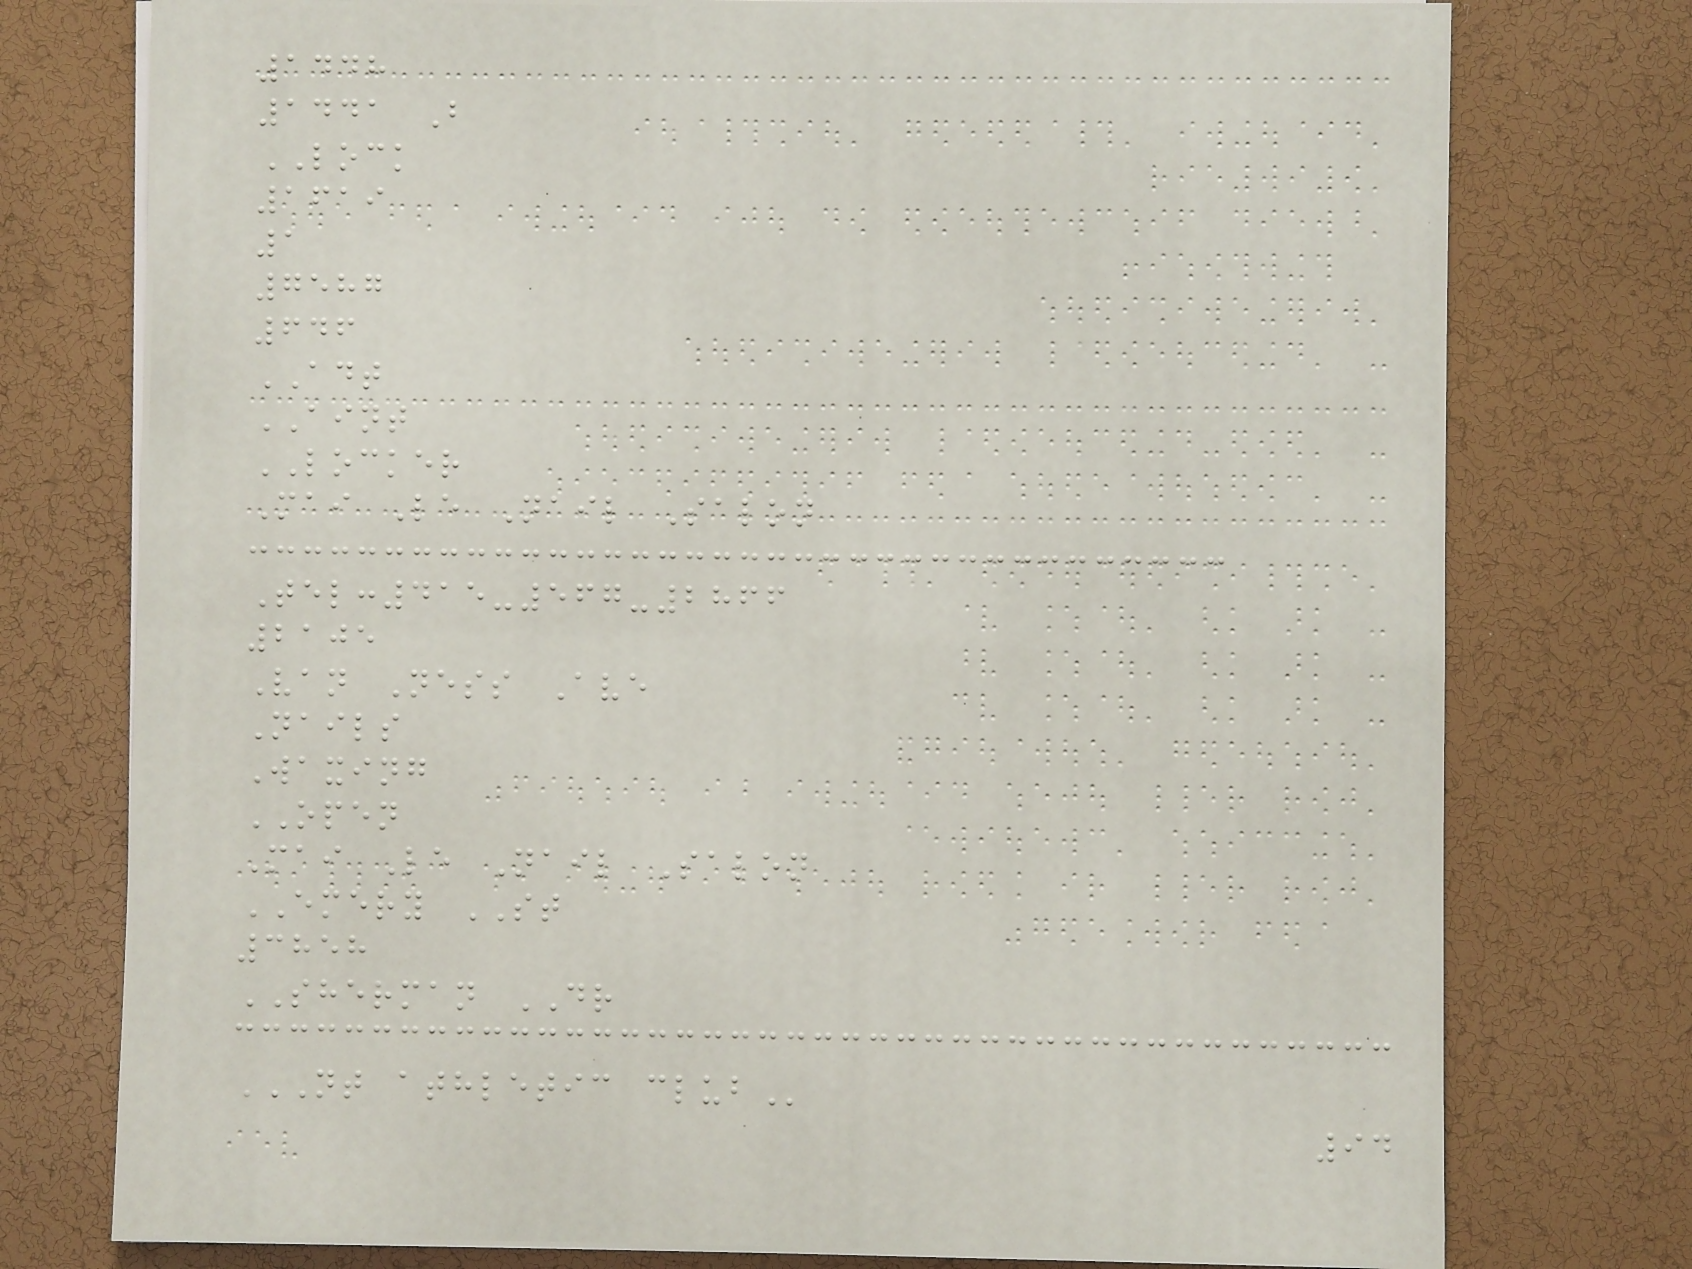1448
1441 B
LOCK
1619
1
7587
646
ADT
AINT
LOCKER
Mai Le Nail Salon
Tel:415-567-2866
2105
Van Ness Ave
Nails
Waxing
OPEN
Mai Le Nail Salon
EMERY ST
3858
SHERMAN DR
NT ATHLETIC CLUB
94
